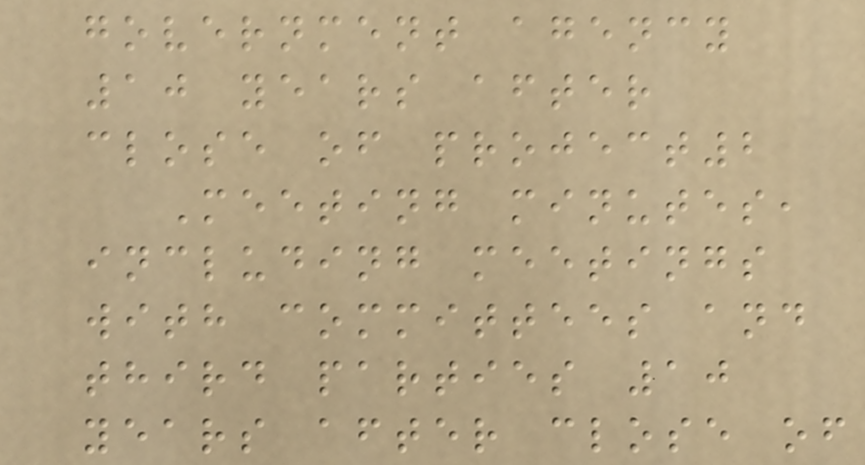government agency
10 years after
close of project2
Meeting minutes,
including meetings
with committees and
third parties 10
years after close of
